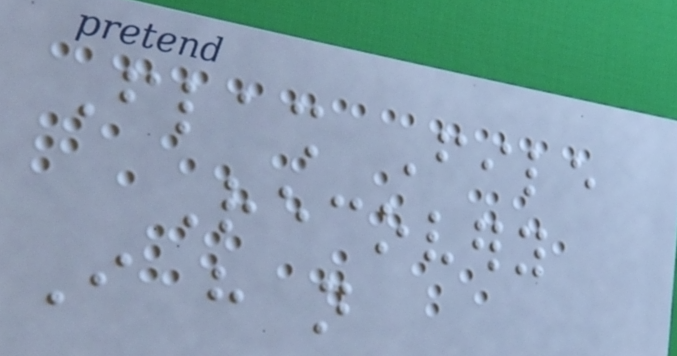Flash File
Recovery
I have not
